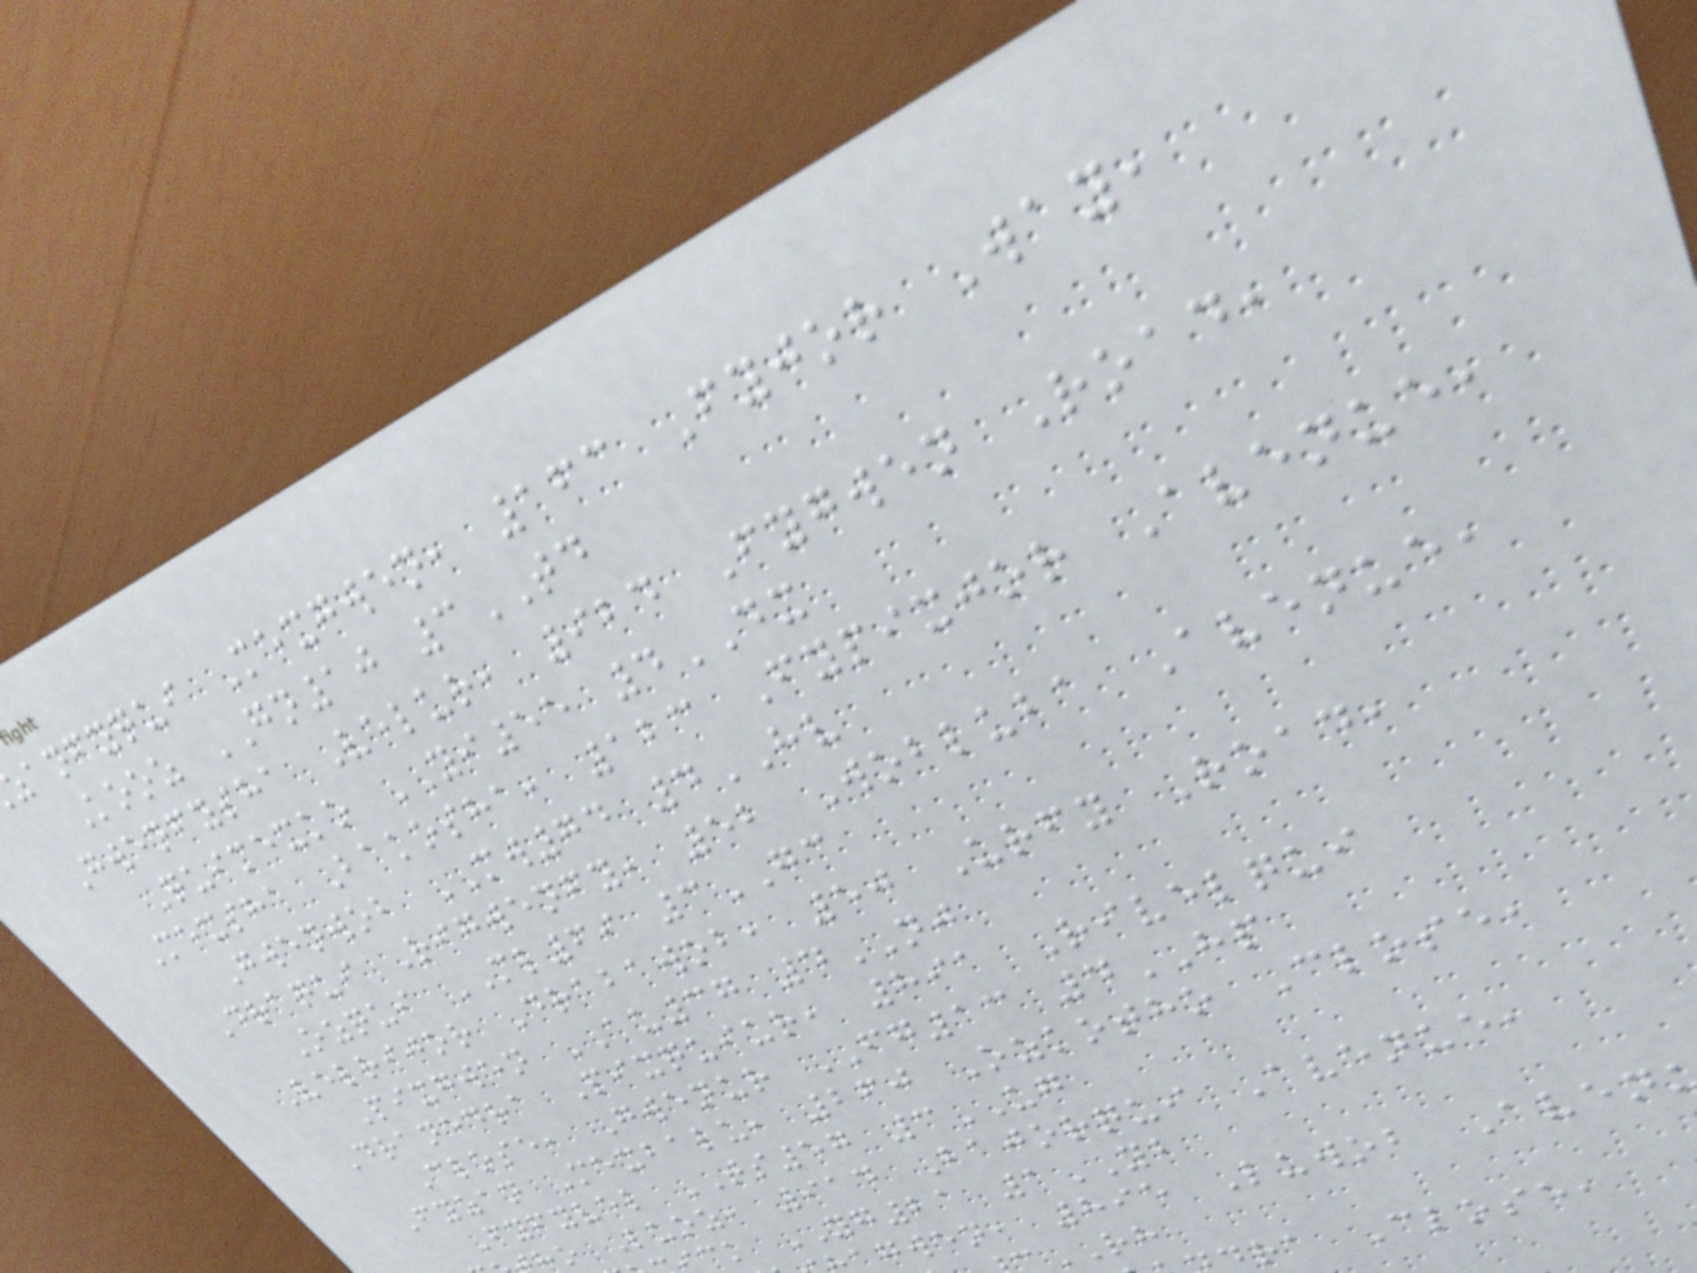anfyqui Mexgwen, 163 Fyjor Way,
Kooz GN10 3TD
Gwenfysha Velur, 924 Fygwen Road,
Quimexko YI55 4DX
Mexsha Bakosha, 123 Fypixjor Avenue,
Gwenwob MW74 4HV
Draqui Rigwenfy, 52 Wobluba Avenue,
Ozqui ML69 3GC
Velrijor Drabawob, 50 Urfy Road,
Pixgwen AU37 4NJ
Dranedra Pixquiur, 891 Rivelqui
Close, Gwenur FG13 4HP
Fyzan Mexbalu, 260 Ozkotho Close,
Fyfyvel TS57 3UG
ho Luoz, 914 Bajorqui Avenue,
ck YG21 1YB
agwen, 895 Luwob Aven
ra Close,
